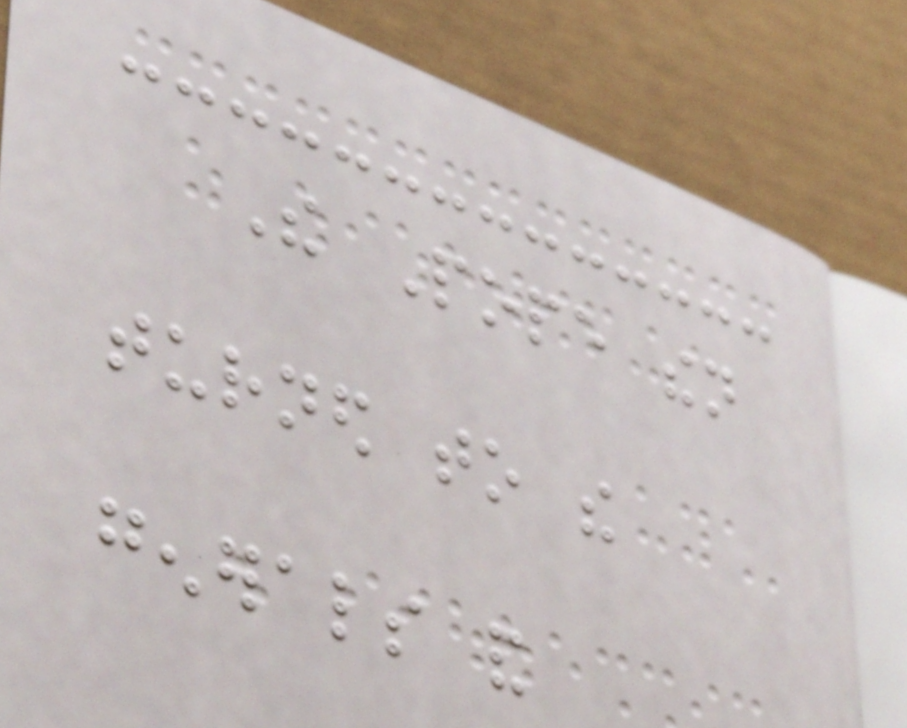The Pope then
turned to the
generals and
